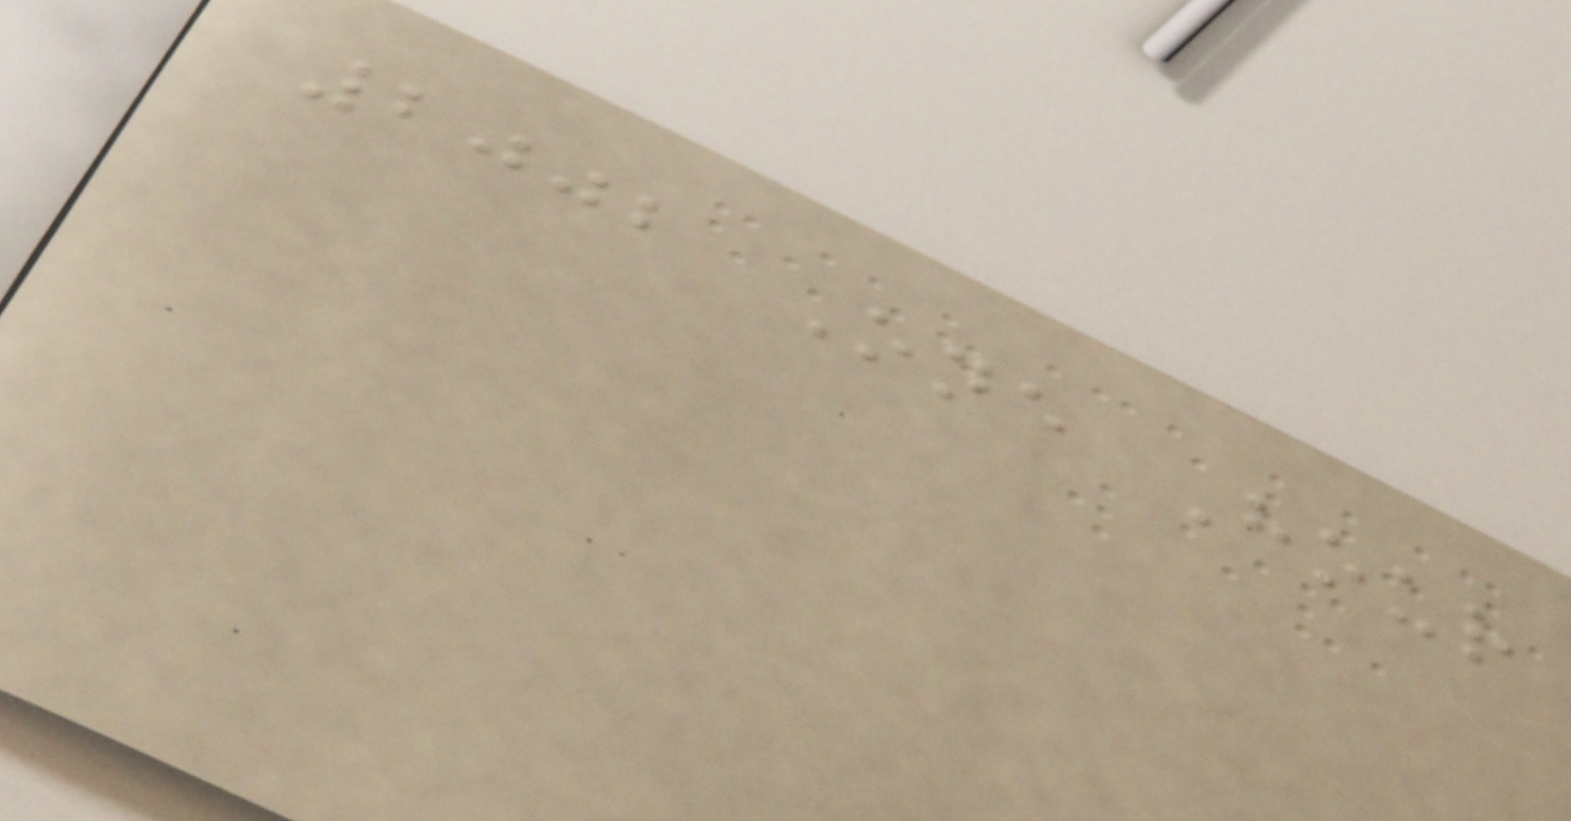2002 One Hour
